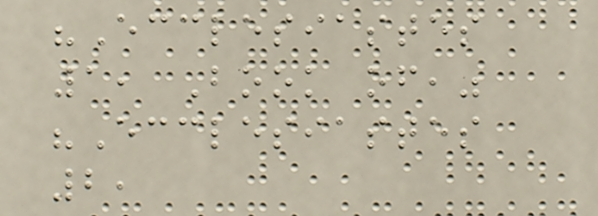"Ecclesiastes
1, Book of,"
"Ecclesiastes
2,
